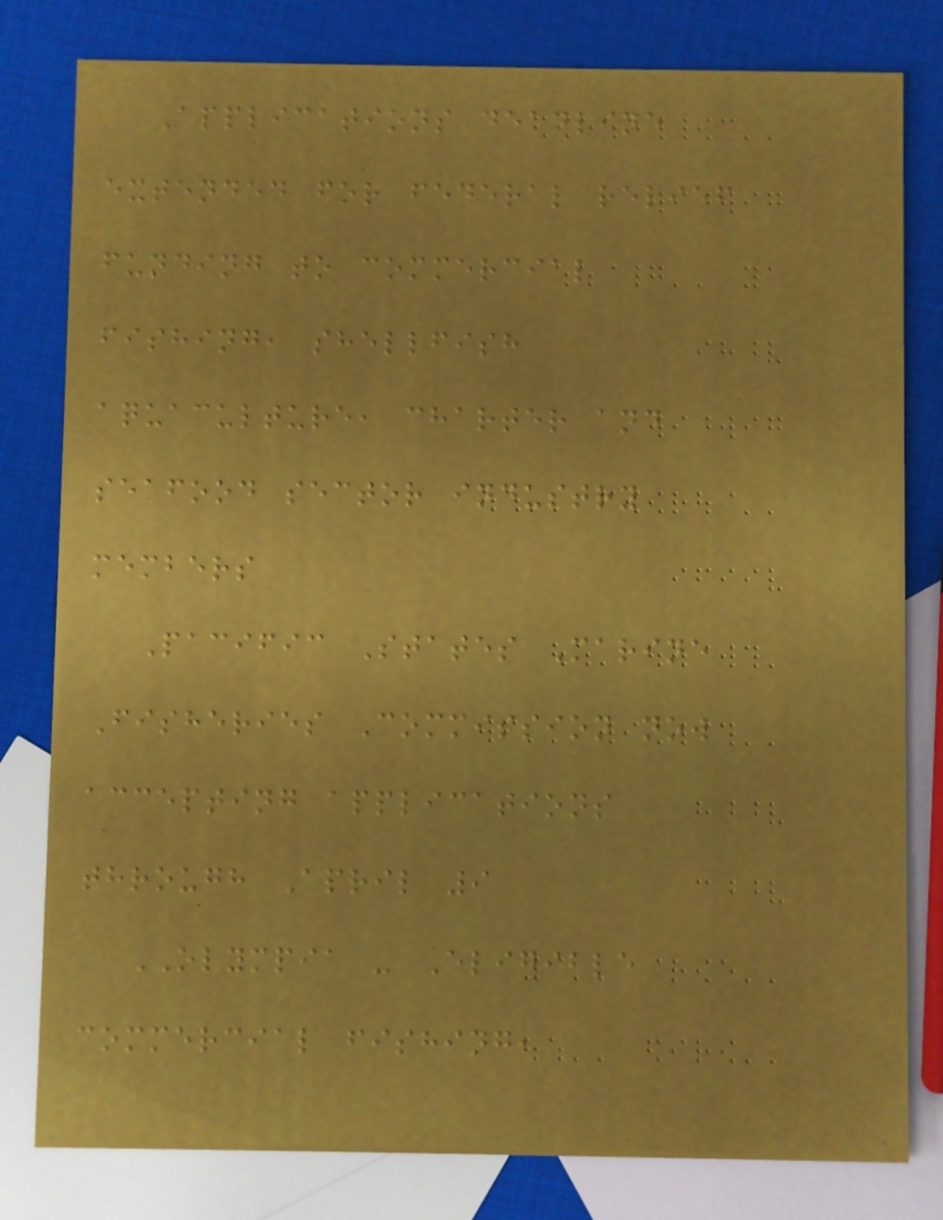Applications deadline
extended for federal relief
funding to commercial
fishing, shellfish
aquaculture, charter and
seafood sector industry
members
Pacific States Marine
Fisheries Commission now
accepting applications
through April 9
OLYMPIA - Eligible
commercial fishing,
